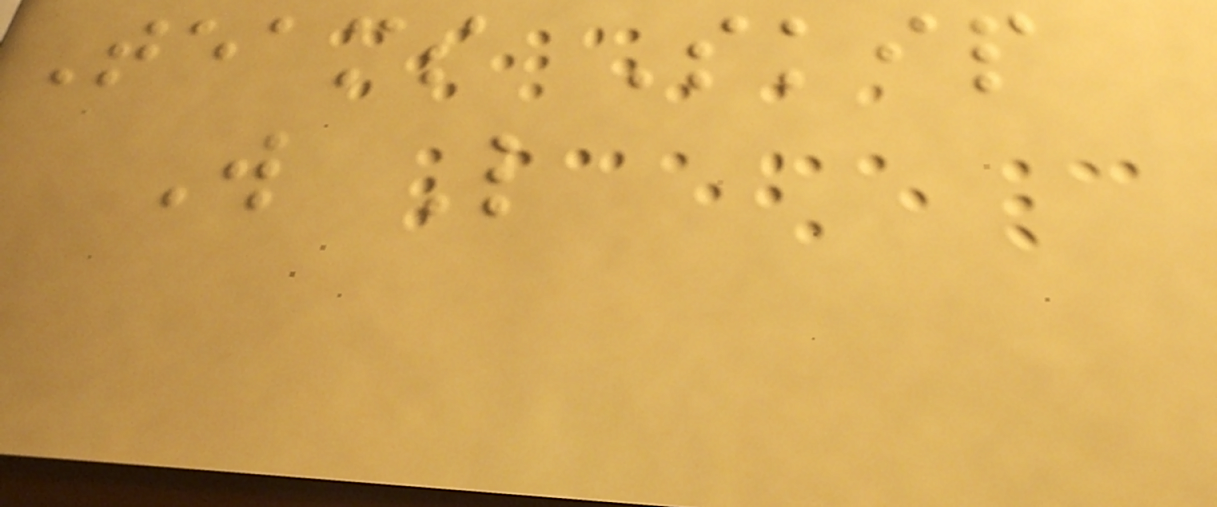Teams Skip
W L
